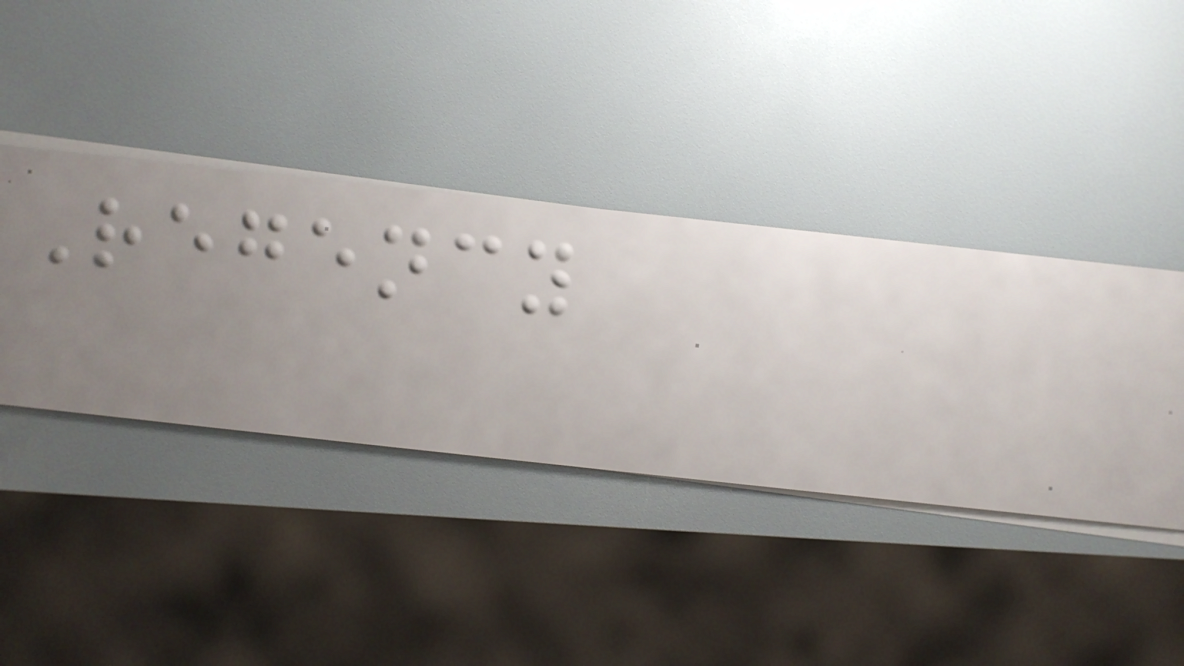Regency
